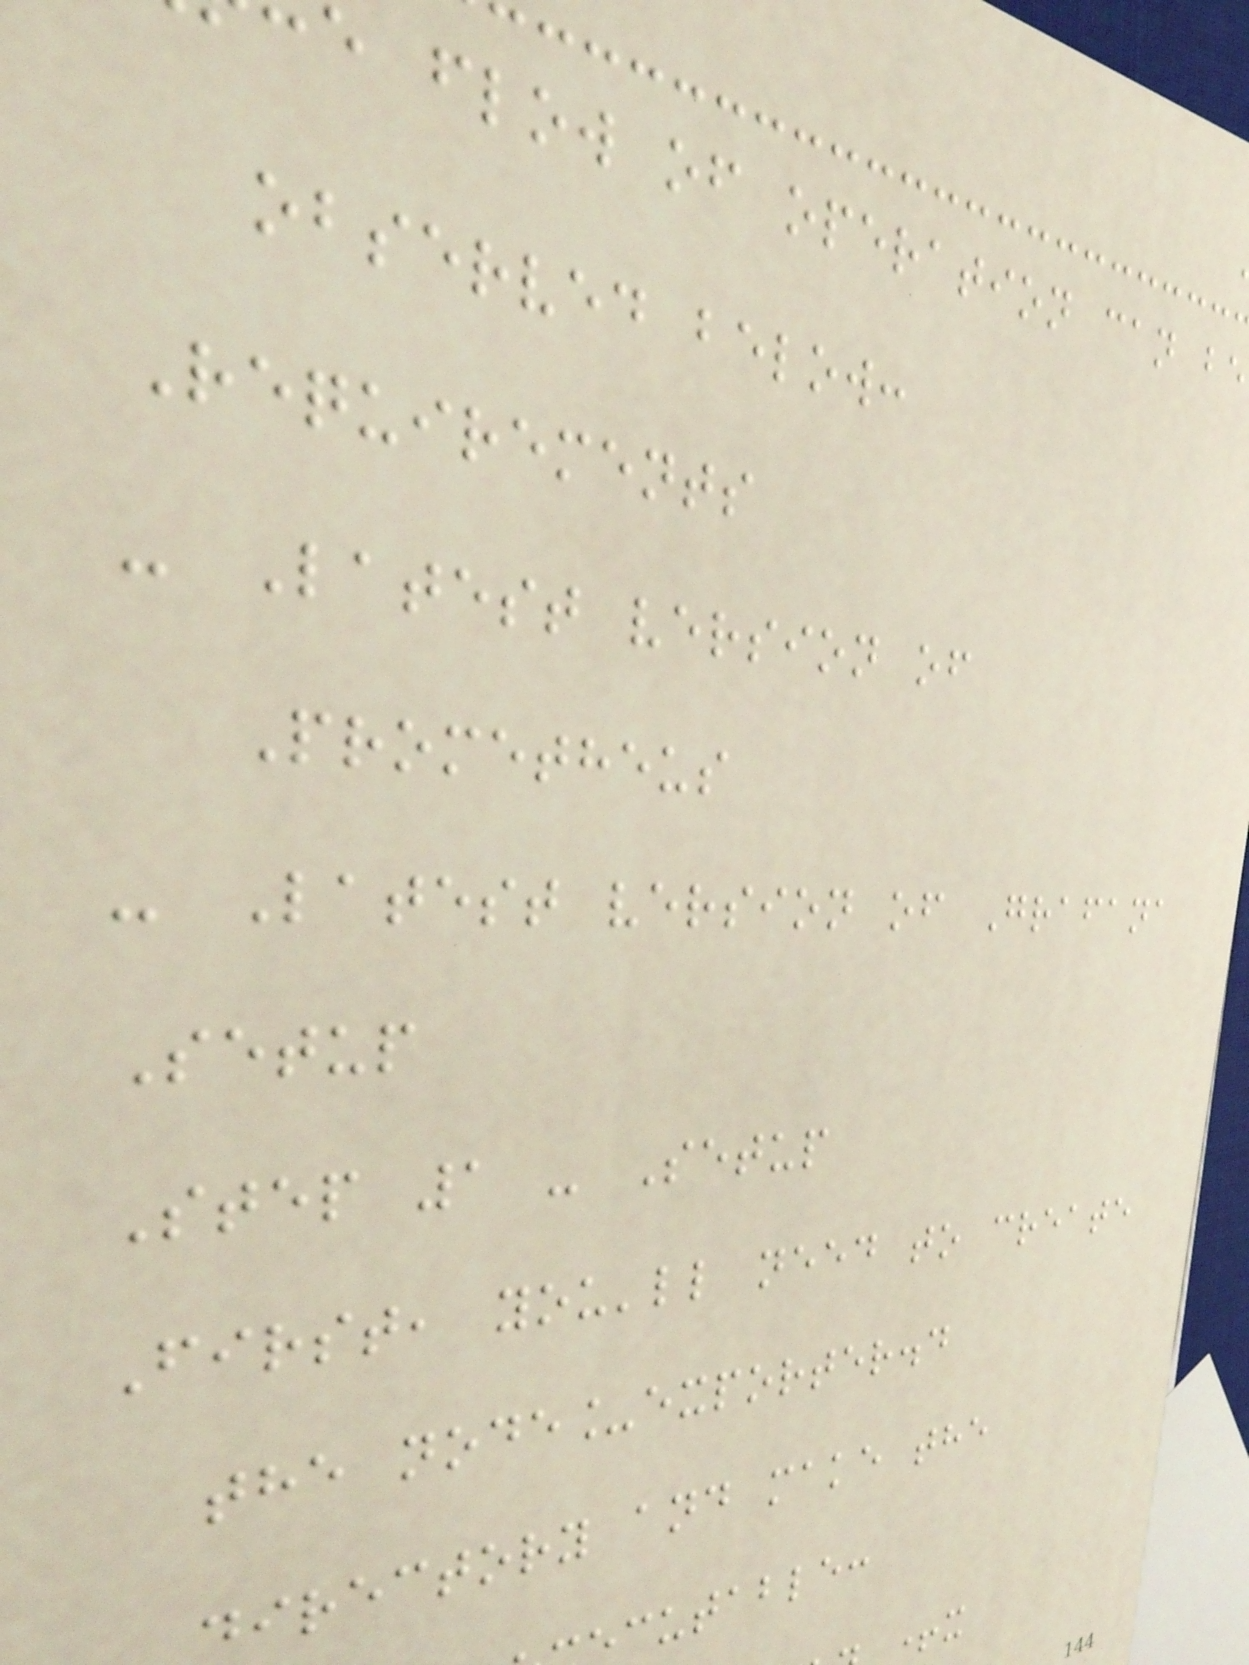e flow of operation can be
observed below:
Requirements
- Latest version of
Prometheus
- Latest version of Grafana
Setup
Step 1 - Setup
First, you'll need to create
the node_exporter.d
irectory and make the
cutable:
